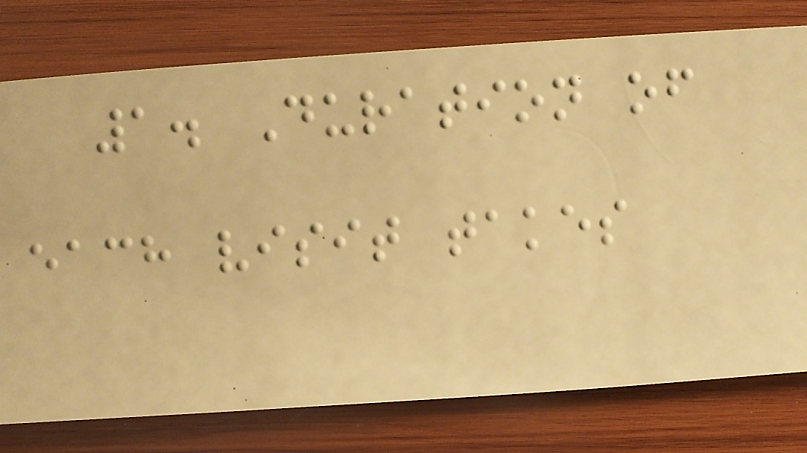1. Duration of
each visit takes
